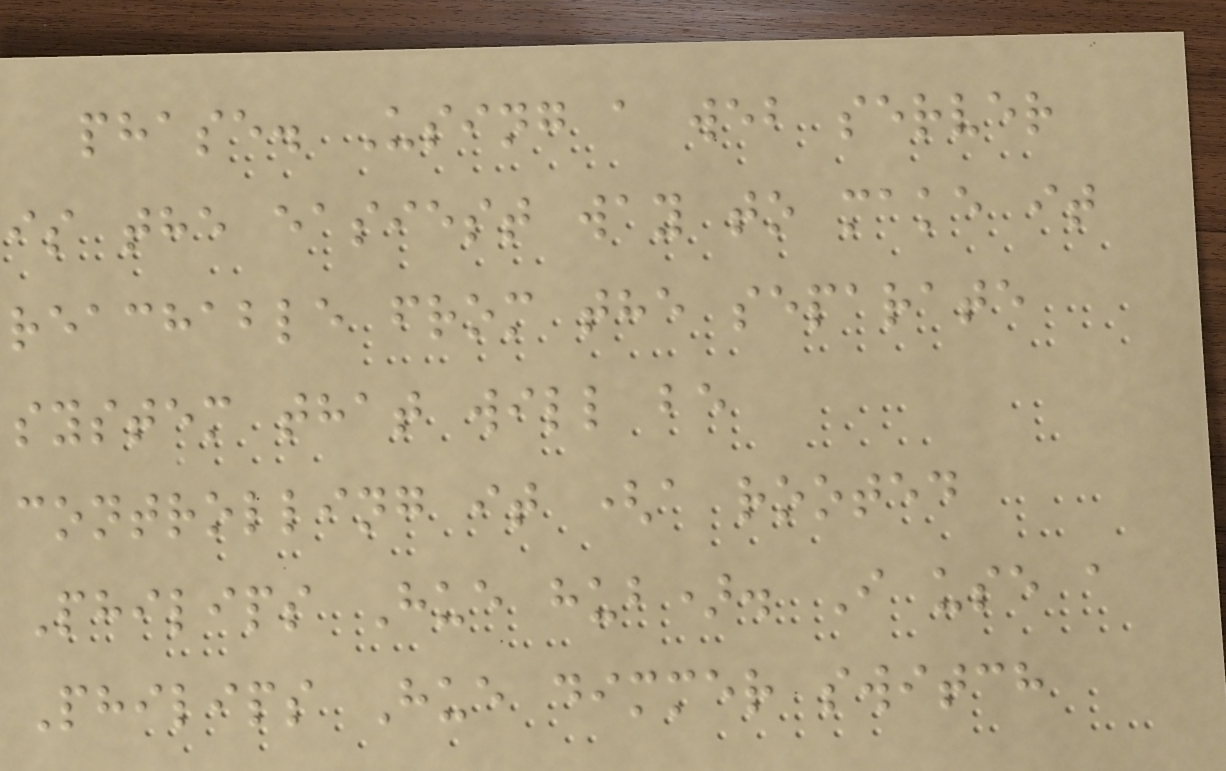phase. Using a web server
is the easiest way to make it
reachable from the separate
system that will be
controlling it (a rooted
Philips Hue hub). I use a
Philips Hue dimmer switch
